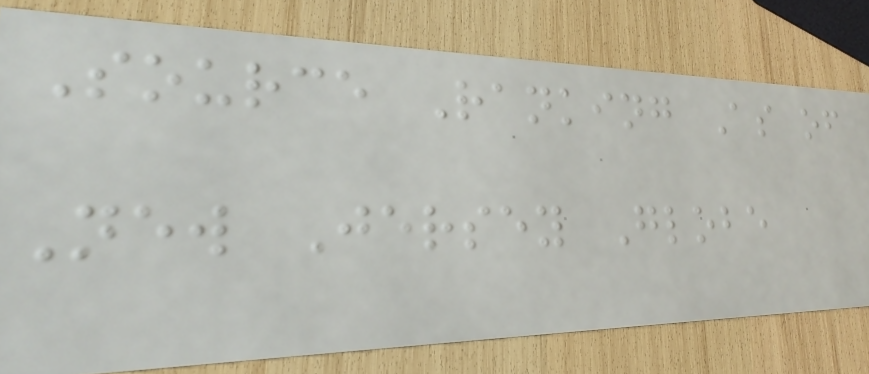Source Ranking As of
New Jersey Globe
